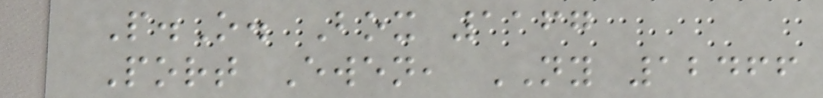P.O. Box 1167
Port Ewen, NY 12466
